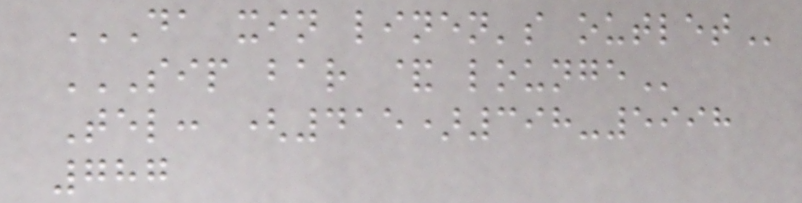DA XIN LINEN'S OUTLET
SIP BAR & LOUNGE
Tel: (415)398-5998
787
